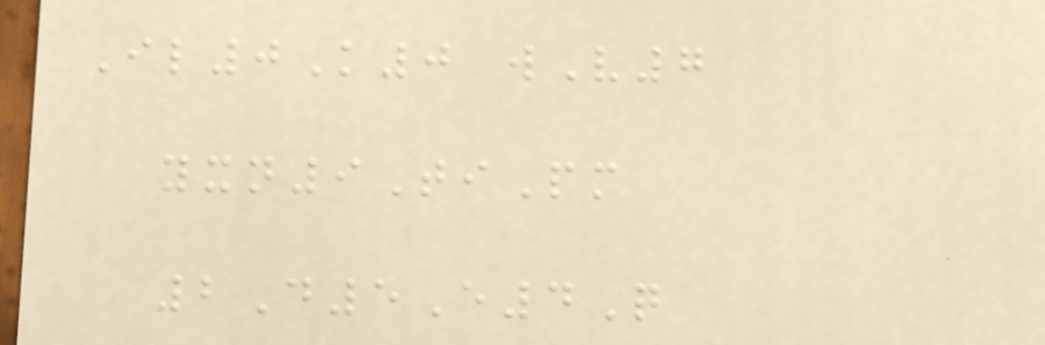Il0K0 wV7
yxn9TiPm
2D5E4Q
